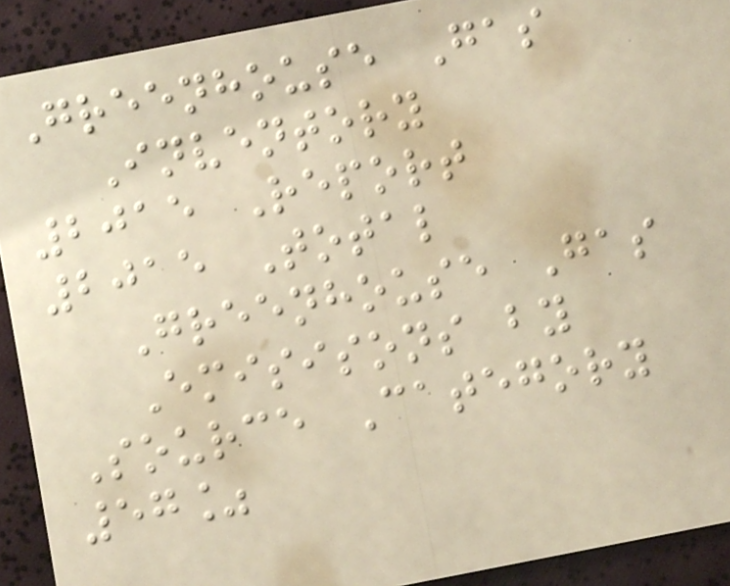Greenhouse Gas
Inventory
2015 Report
2015 Total
Greenhouse Gas
Emisisons by
Source Category
57%
